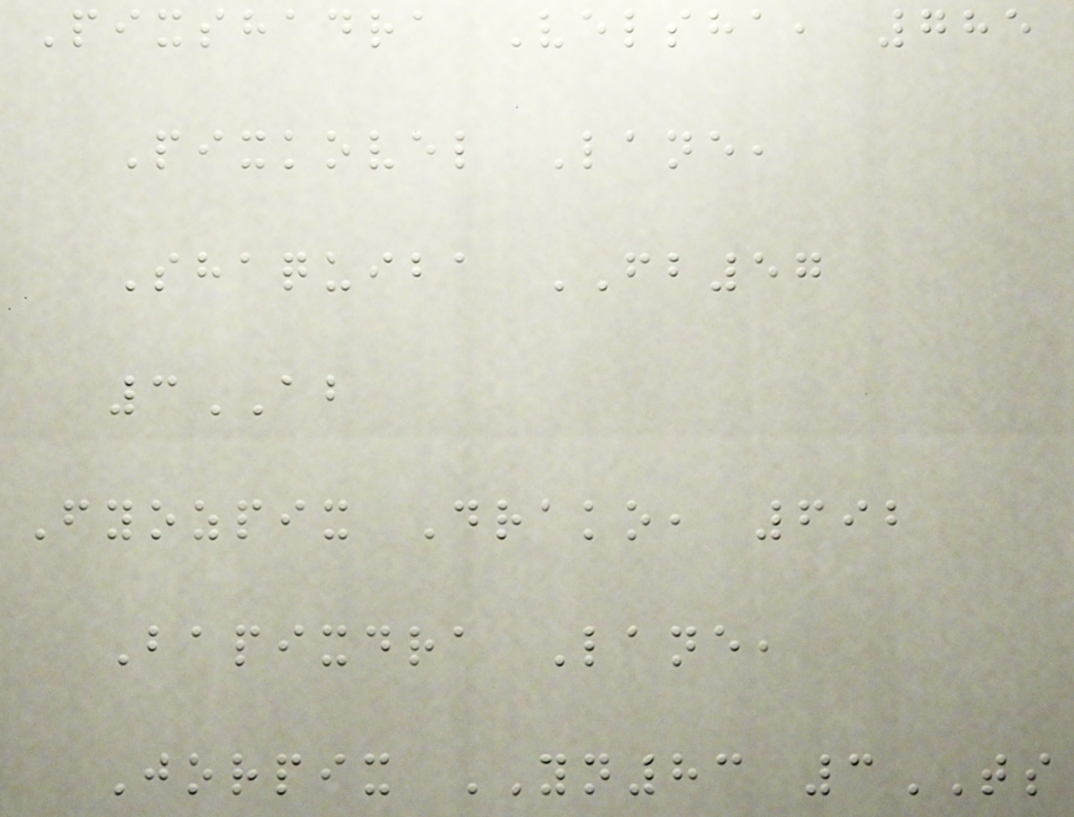Pixshadra Velsha, 785
Pixkovel Lane,
Shaquiba FB57
3AB
Fyozpix Drako, 692
Bapixdra Lane,
Jorpix YN83 3TS
